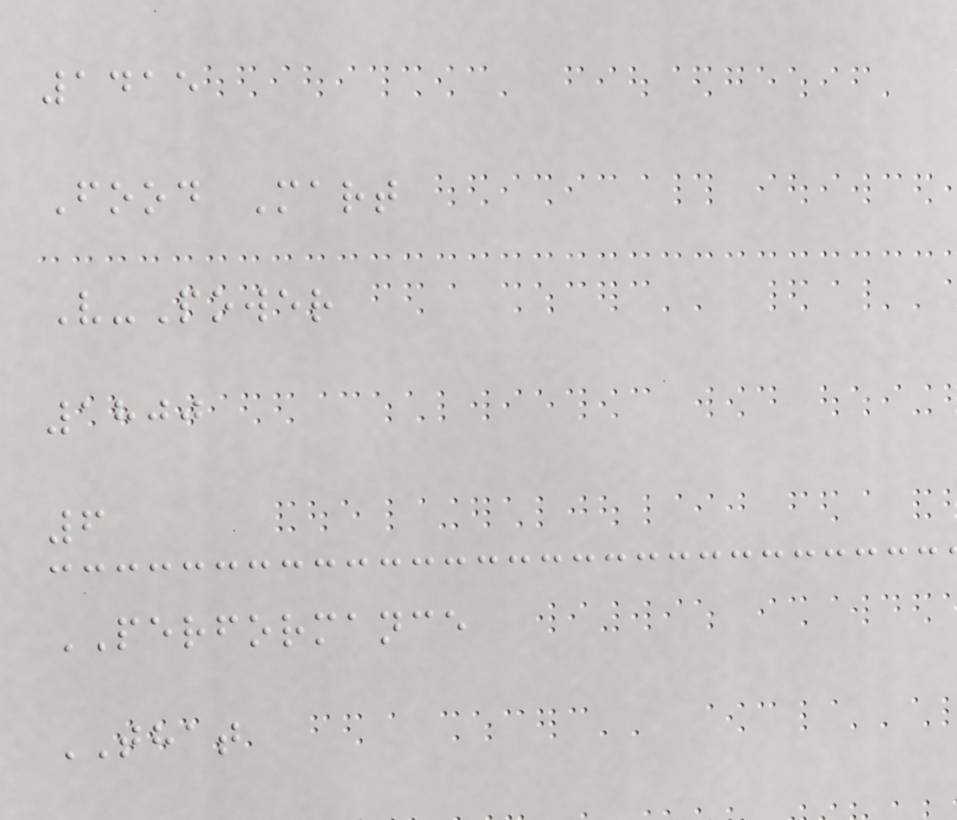1415
Food Mart
V-Power
1800
6
PERFORMANCE
THAT
